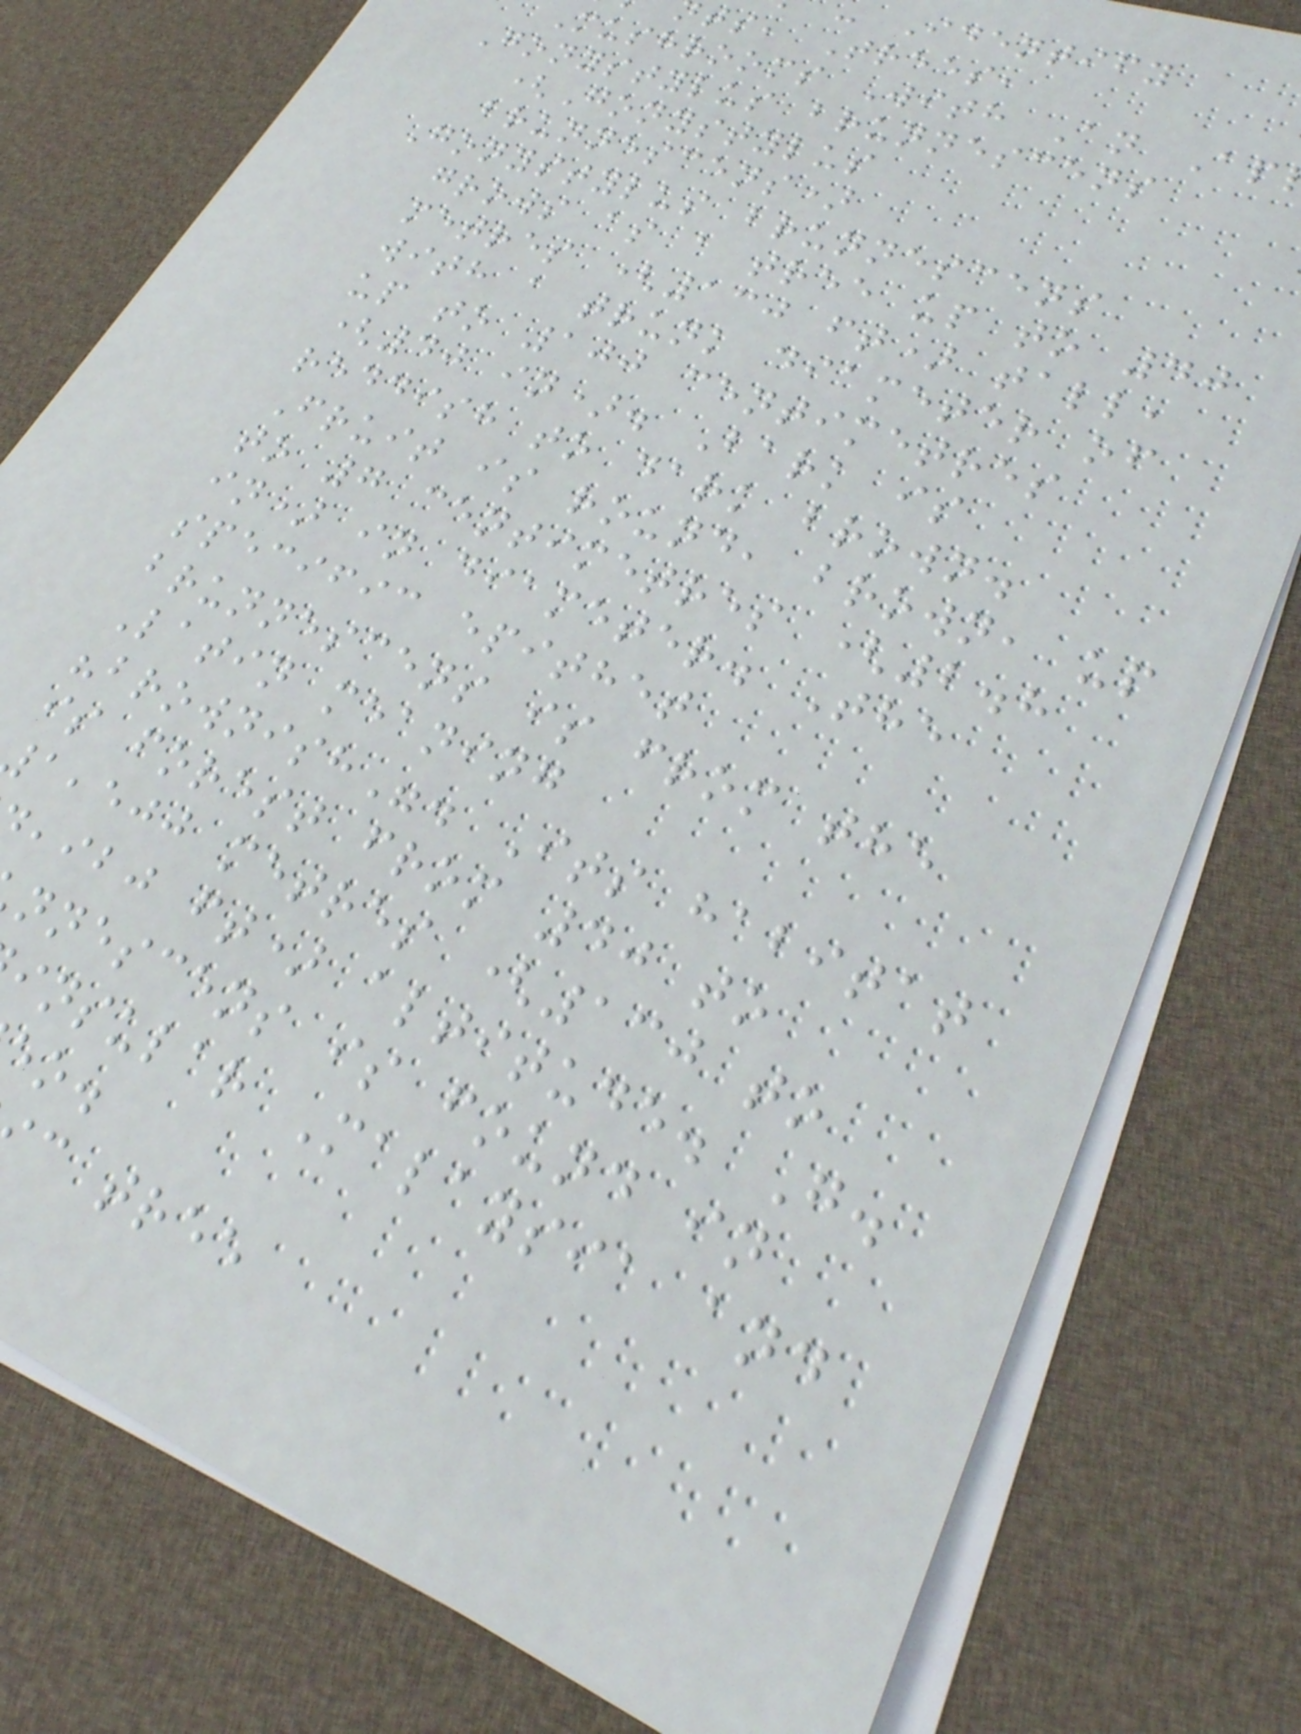Identify
ts, Trees,
Mushrooms With An Ap
Gonystylus brunnescens
(Gonystylus
brunnescens)
Gonystylus brunnescens
grows as a tree up to 40
metres (130 ft) tall,
with a trunk diameter of
up to 100 centimetres
(40 in). Bark is
reddish to dark brown.
Fruit is round, brown, up
to 7 centimetres (2.8
in) in diameter. The
specific epithet
brunnescens is from the
Latin meaning
"brownish". Its habitat
is forest from 40 to
,ejj metres (130 to
,ibj ft) altitude. G.
nnescens is found in
insular Malaysia and
c tree
